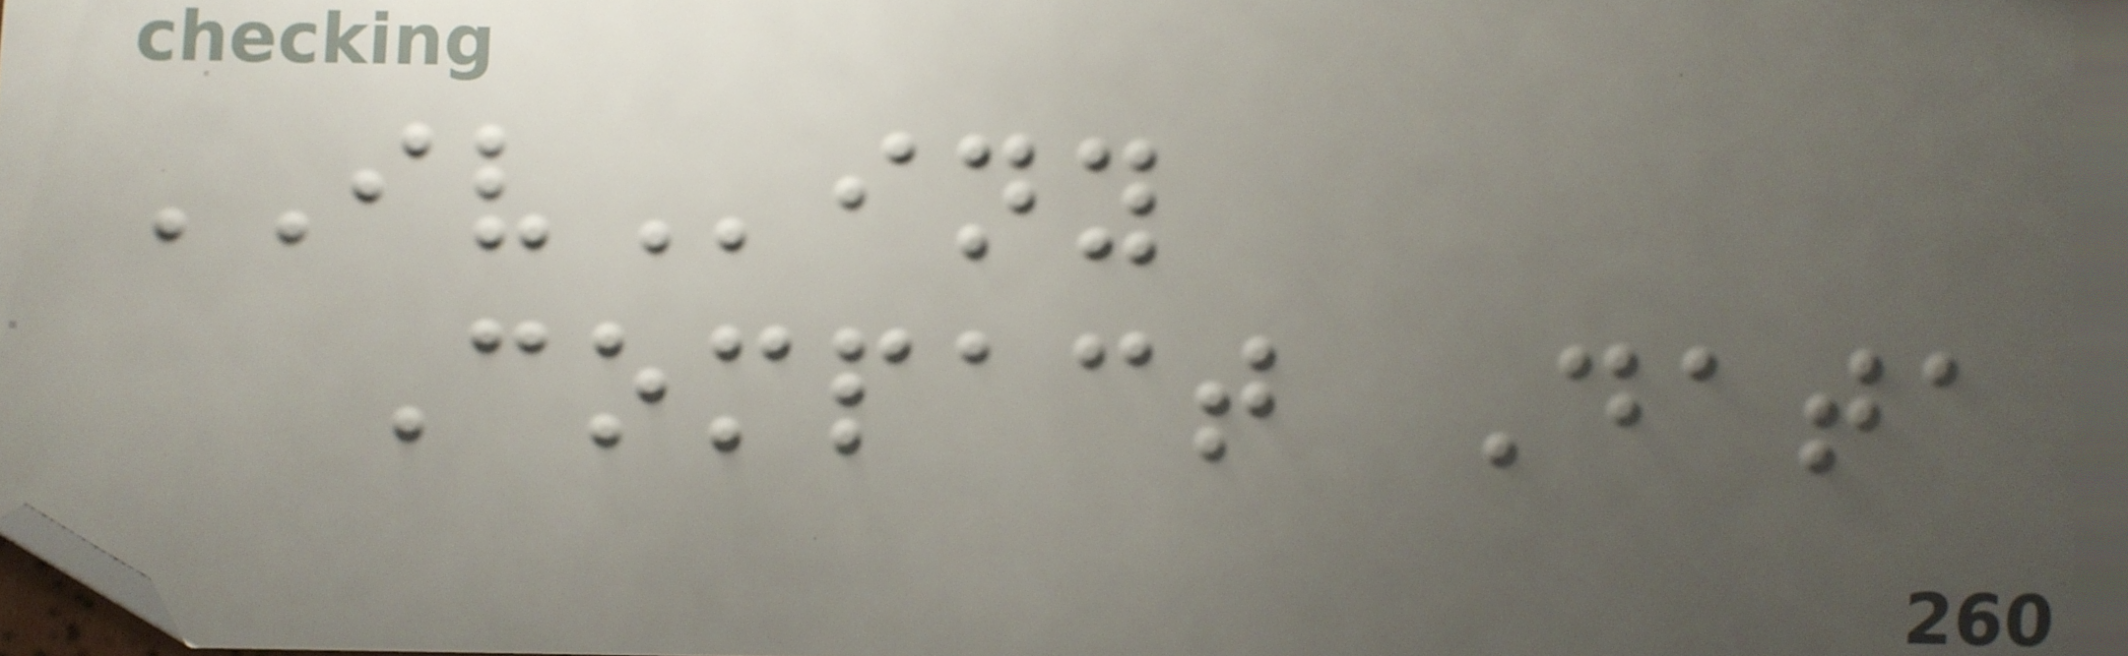IViny
Compact Data
